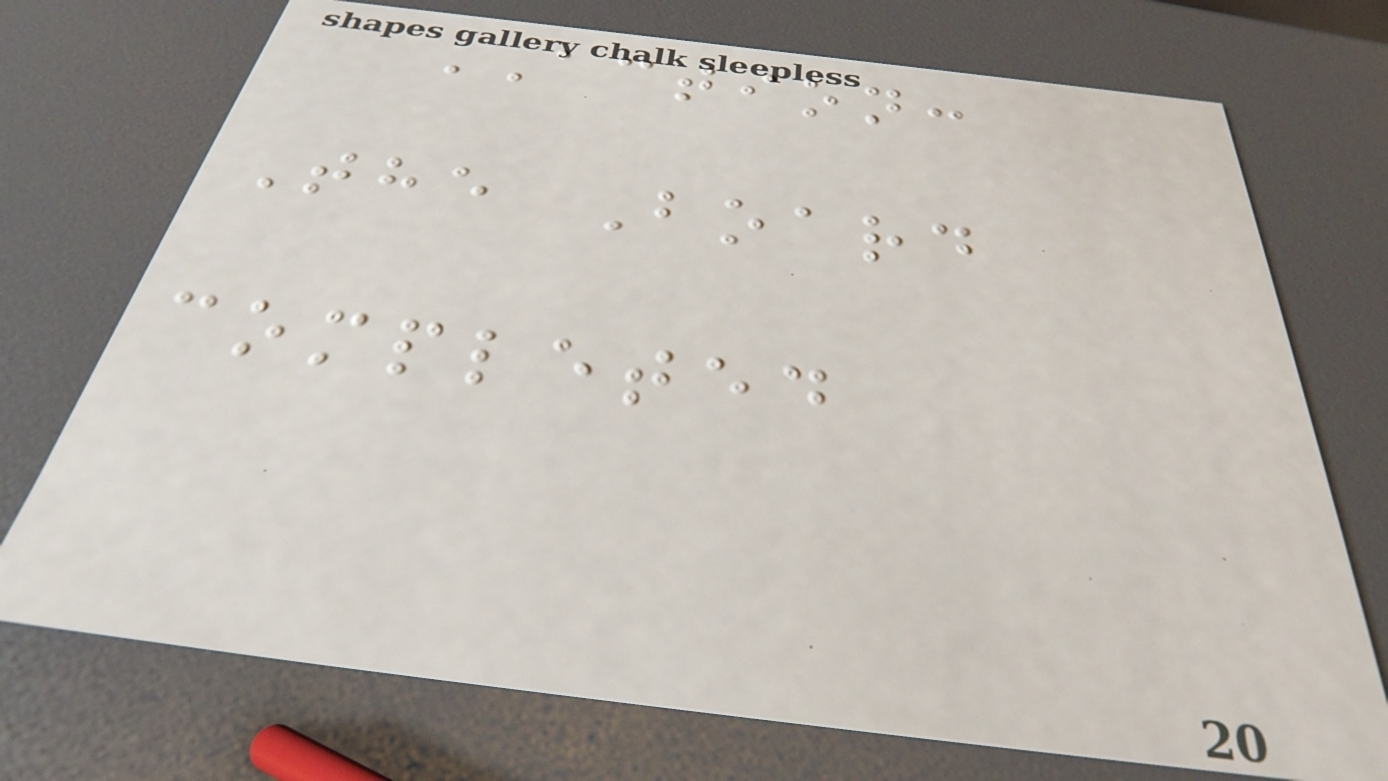ACTION:
The Board
completed
